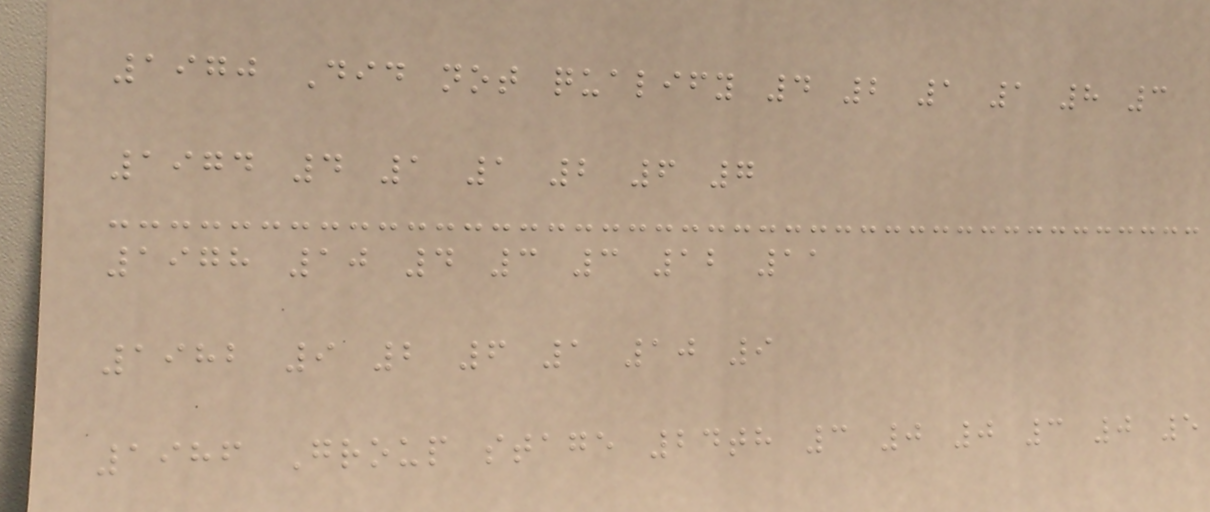1970 Did not qualify 4 2 1 1 8 3
1974 4 1 1 2 6 7
1978 10 4 3 3 12 11
1982 9 2 6 1 10 9
1986 Group stage 24th 3 0 0 3 0 5
